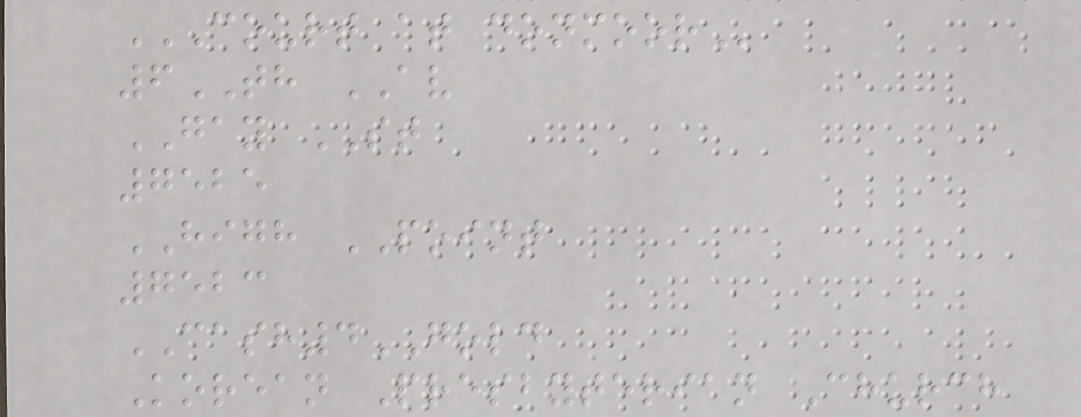COURT AT DONMOOR
6TH AV
GAY ST
7525
HIGH POINT
7523
CASH4GOLD
Korean Presbyterian Church
